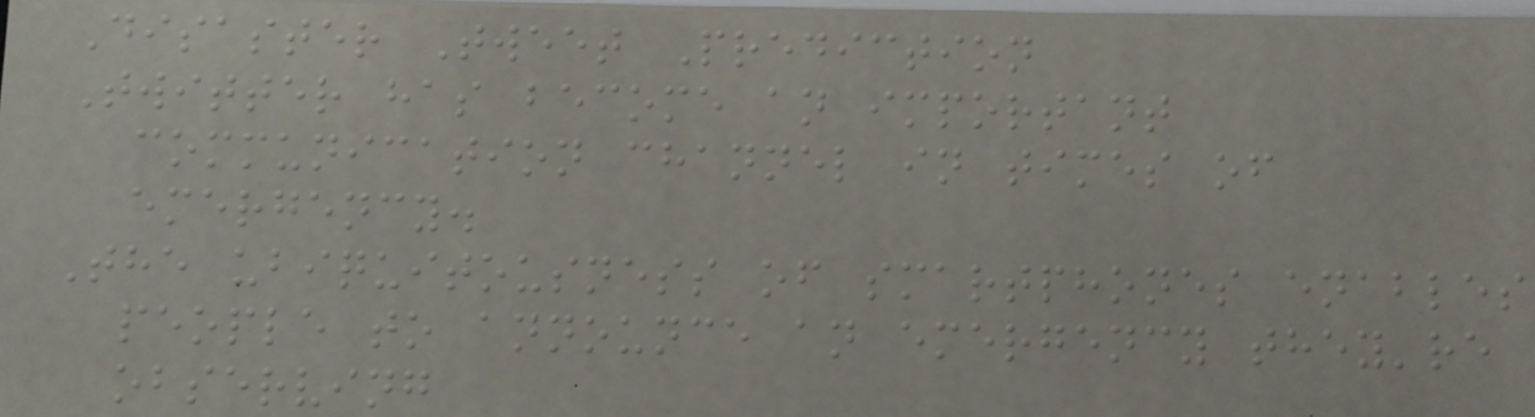Disaster Tweet Prediction
Twitter has become an important
communication channel in times of
emergency.
The ubiquitousness of smartphones enables
people to announce an emergency they're
observing
